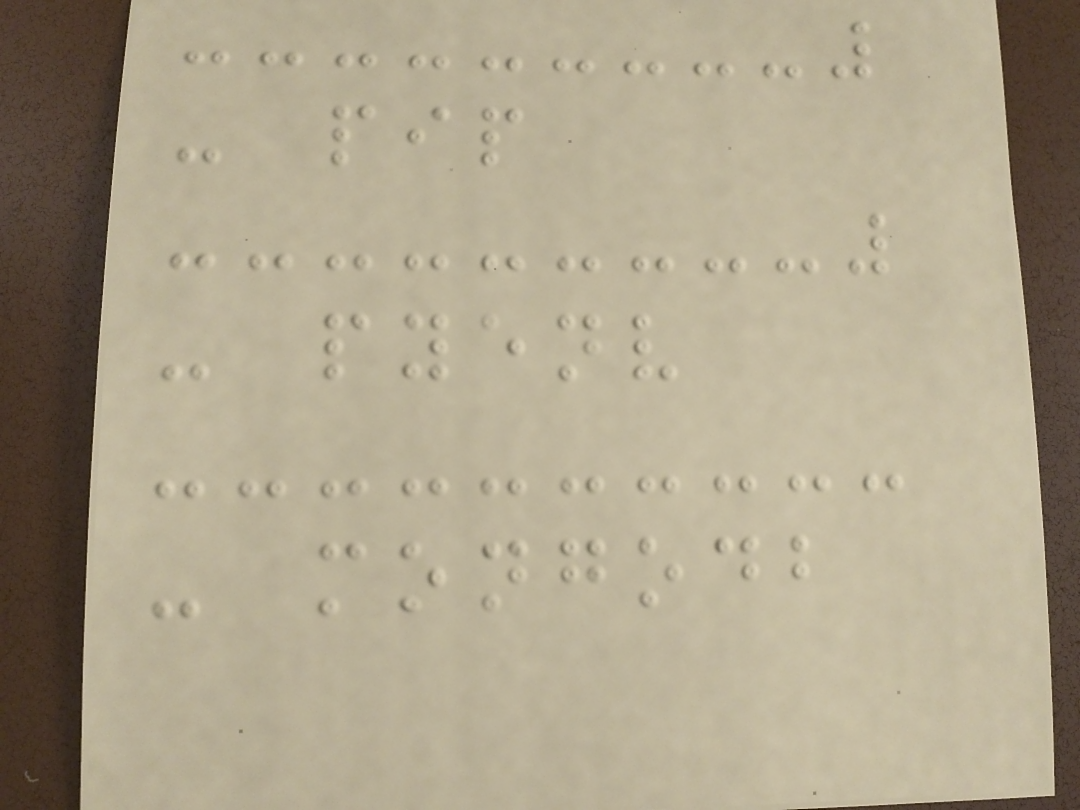- pip
- pyenv
- mongodb
